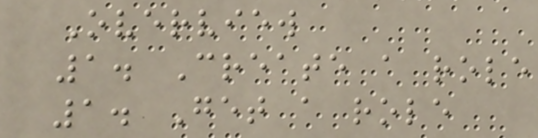Overview
1. Create a role
1. Get a role
